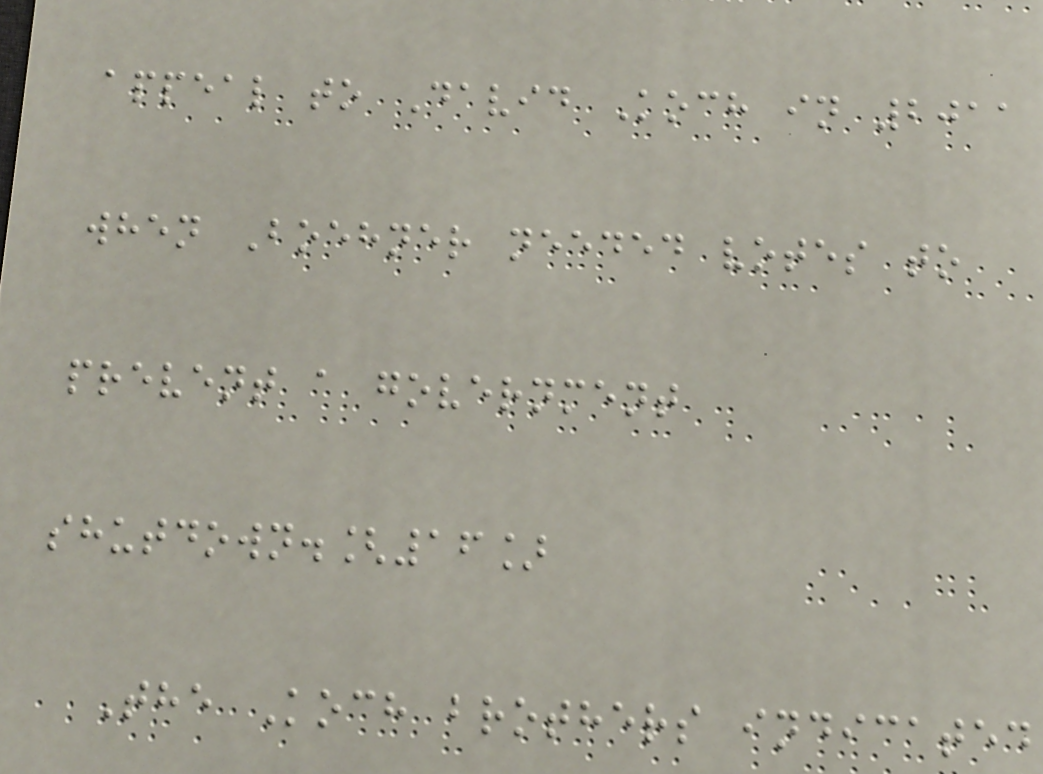appeal to David Koch in 2011
when Boehner needed votes to
prevent a government
shutdown.[16]
The Koch brothers indicated
